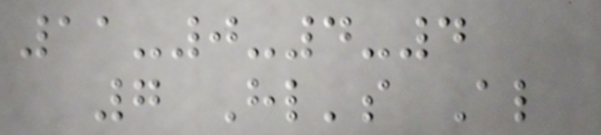11-0-4-4
7 Hl's Al
